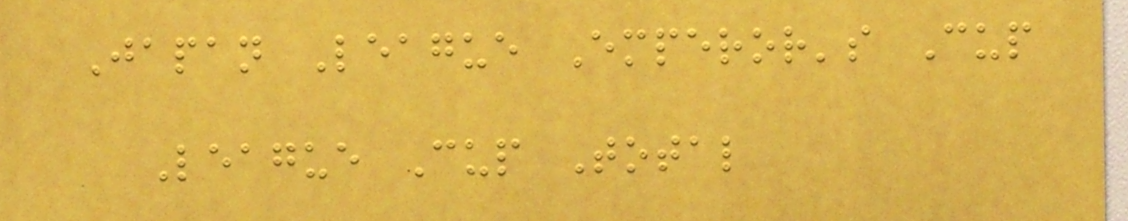Japan League Emperor's Cup
League Cup Total
